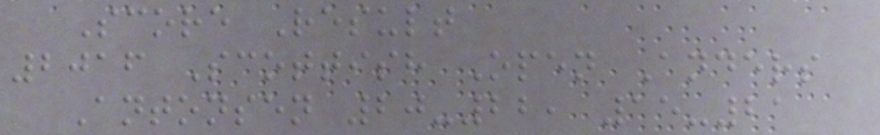Score Result
2016 Scottish Open Anders
Antonsen 20-22, 15-21
